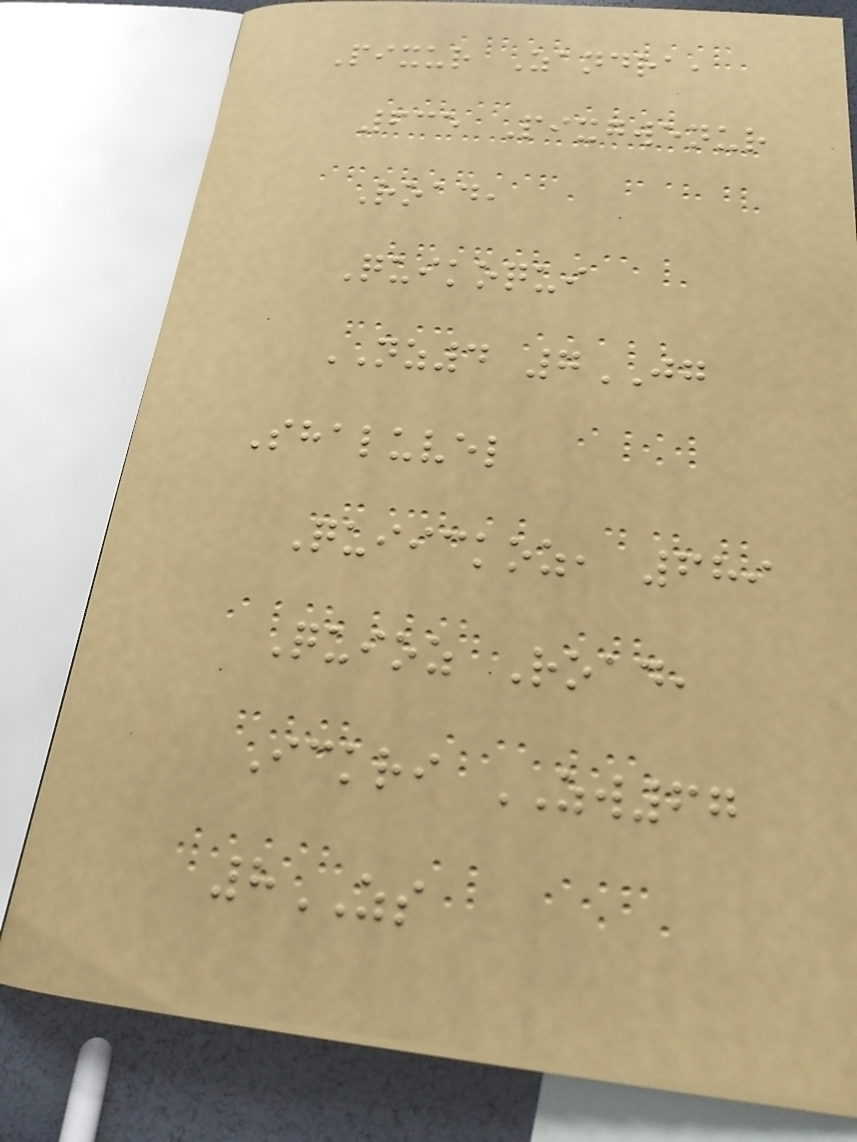Pixur Zandra,
635 Pixgwenur
Road,
Quikoqui
NZ4 7JG
Shaluvel
Quiickoz, 689
Quioz Road,
Ickri ZW67
8ZS
